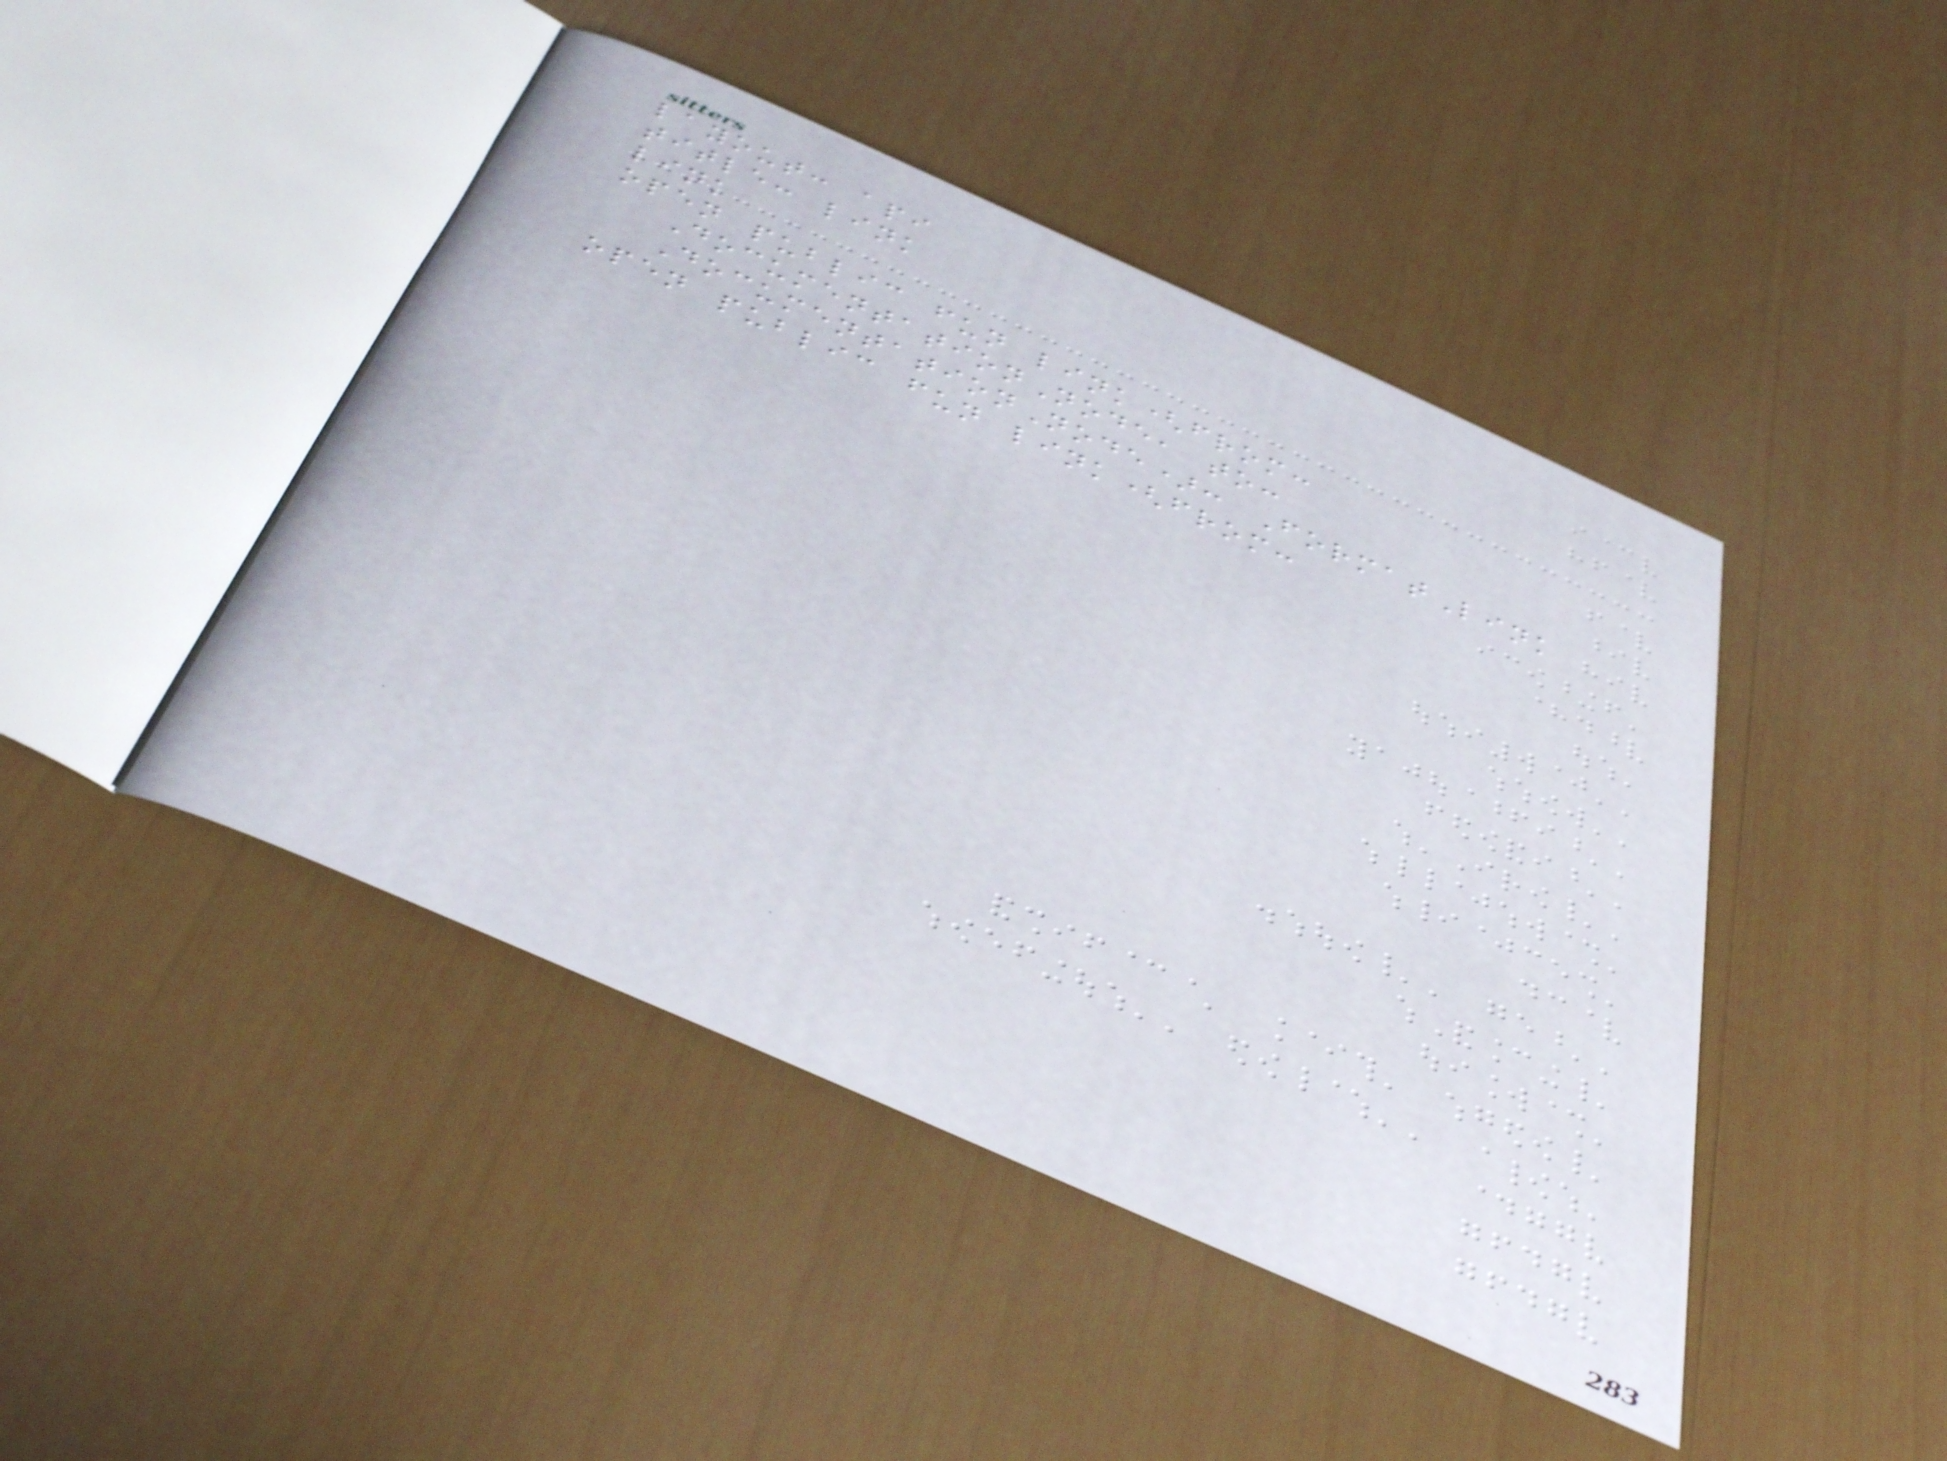layout: api
title: link
link
open public fun link(from:
DocumentationNode, to:
DocumentationNode): FormatLink
open public fun link(from:
